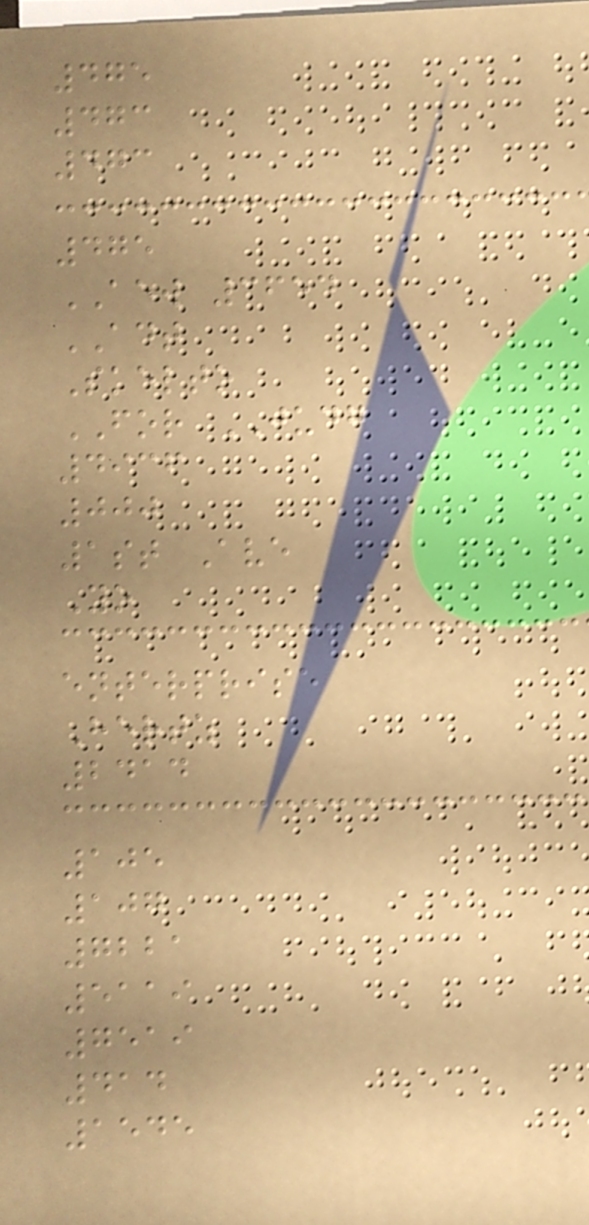475
473
473
475
AEW 3654
ADT
Skelto
FOR JUDG
4936
000
1st Ave
Yo
enterprise
Hertz
2414
105
107
7221
5119
7519
414
1545
